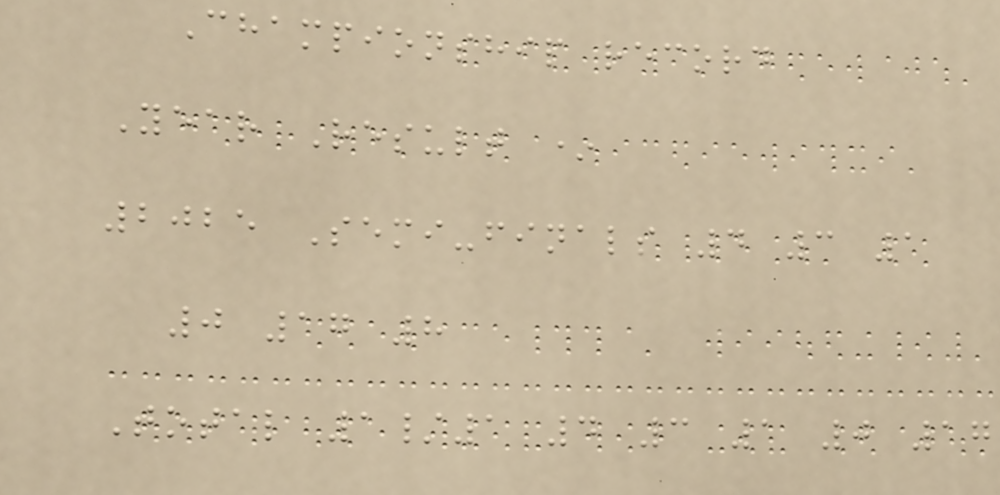Championship record
Year Result *
2025 Semi-finals 4 3 1
0 17 8
Total 1/1 4 3 1 0 17
